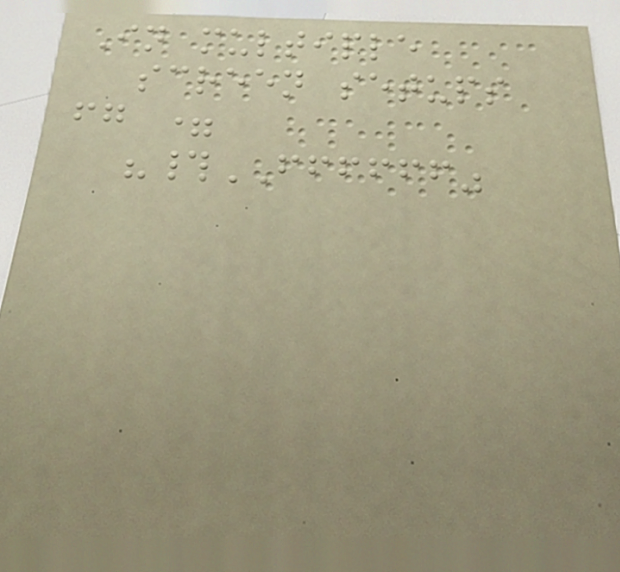In multiple
screen setups
fg =
"#FFFFFF"
